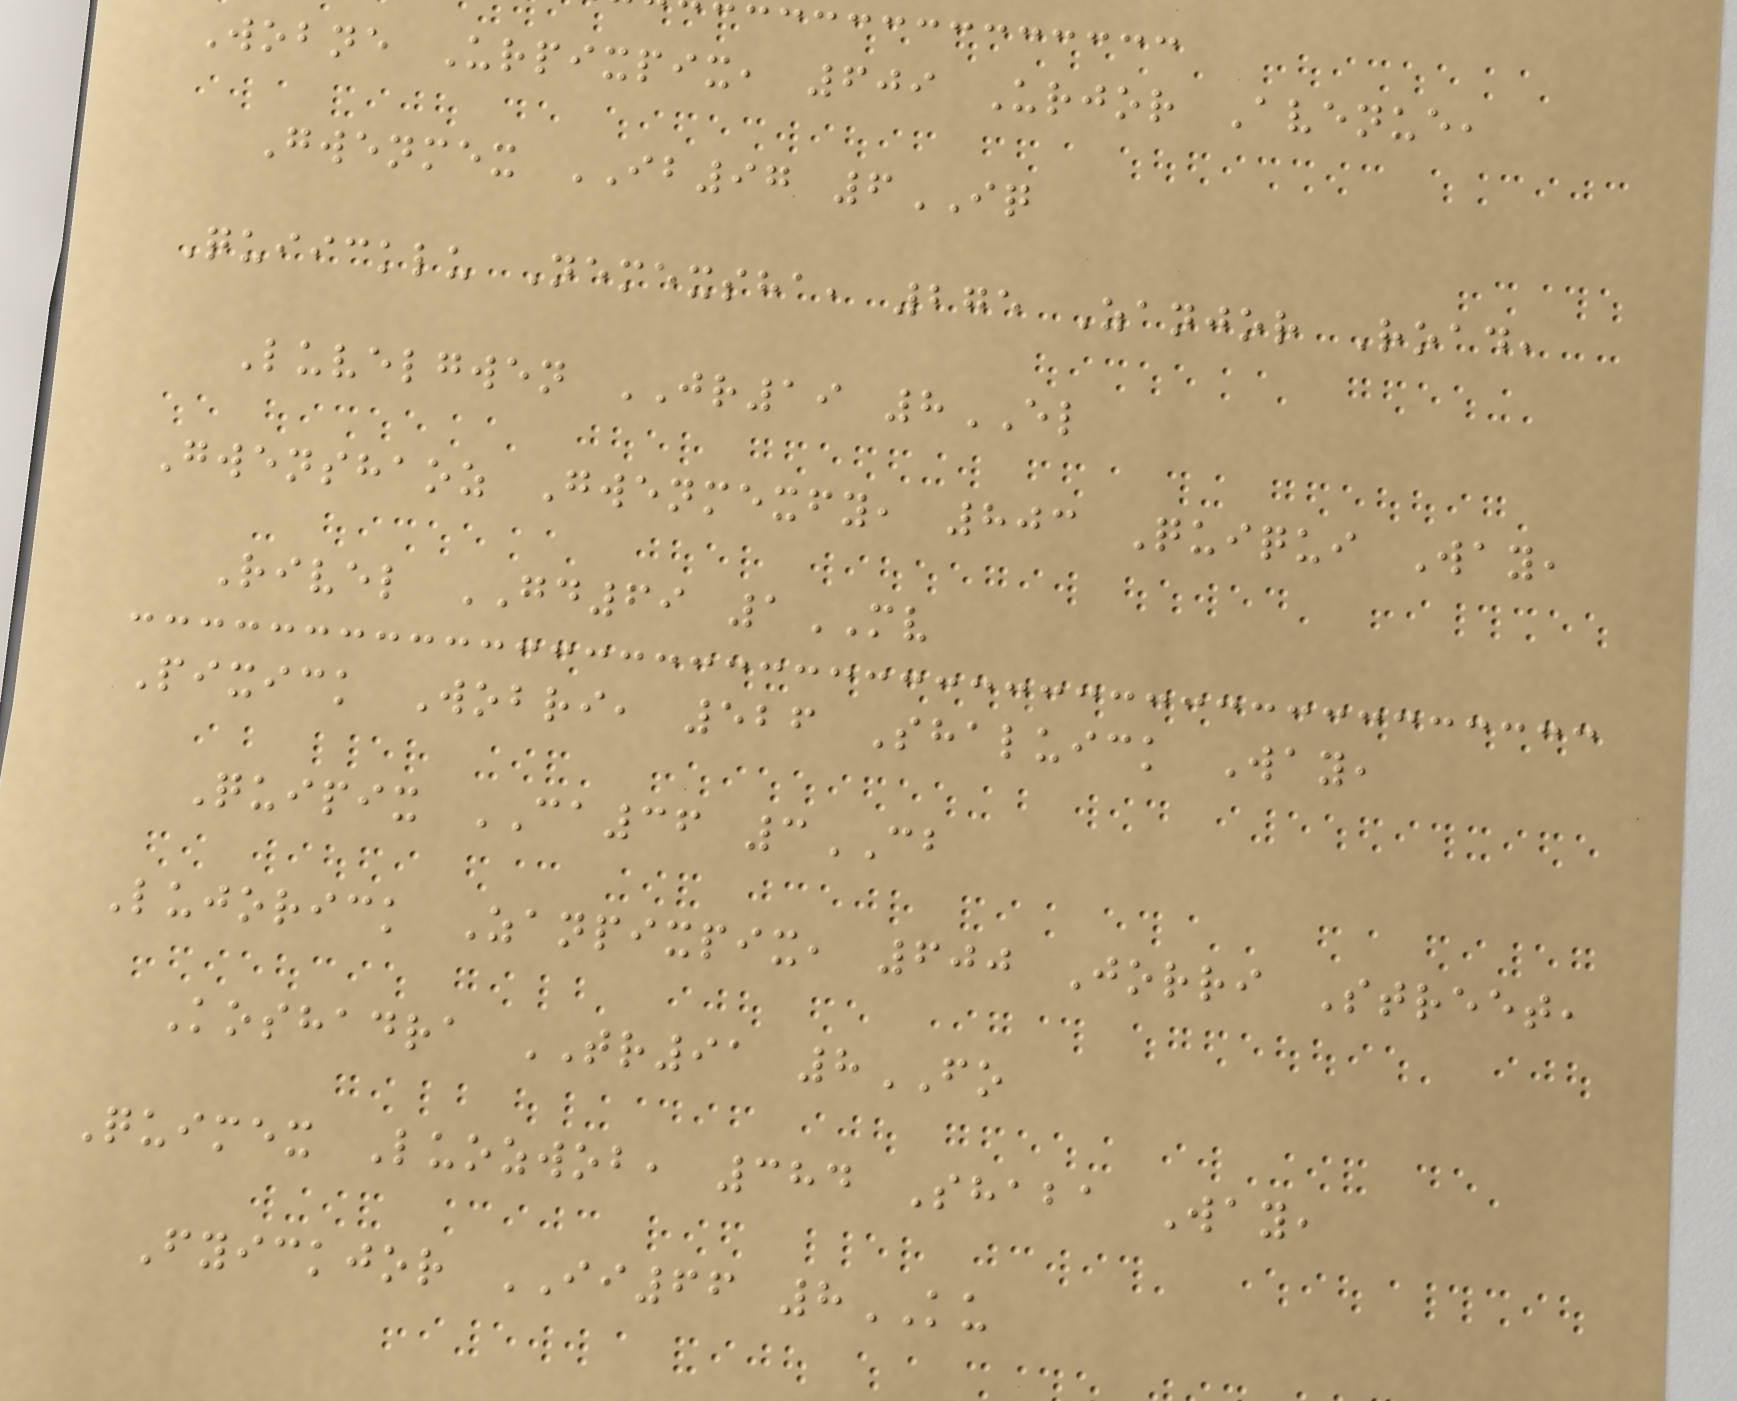Wobne Urpixpix, 609 Urjor Avenue,
Gwenmex IB97 6IQ
Quiicklu Nemexsha, 275 Zanjor Road,
Luvelgwen JR19 8EL
Gwenshaoz Gwenmexfy, 803 Quiqui Way,
Rivel GD69 1MV
Pixick Wobri, 526 Shaluick Way,
Quipix CA36 3CB
Lujorick Zanpixpix, 600 Jorri Street,
Koshadra TR91 8FO
Quimex Luozwob, 384 Shaba Way,
Fyickjor II66 8KU
